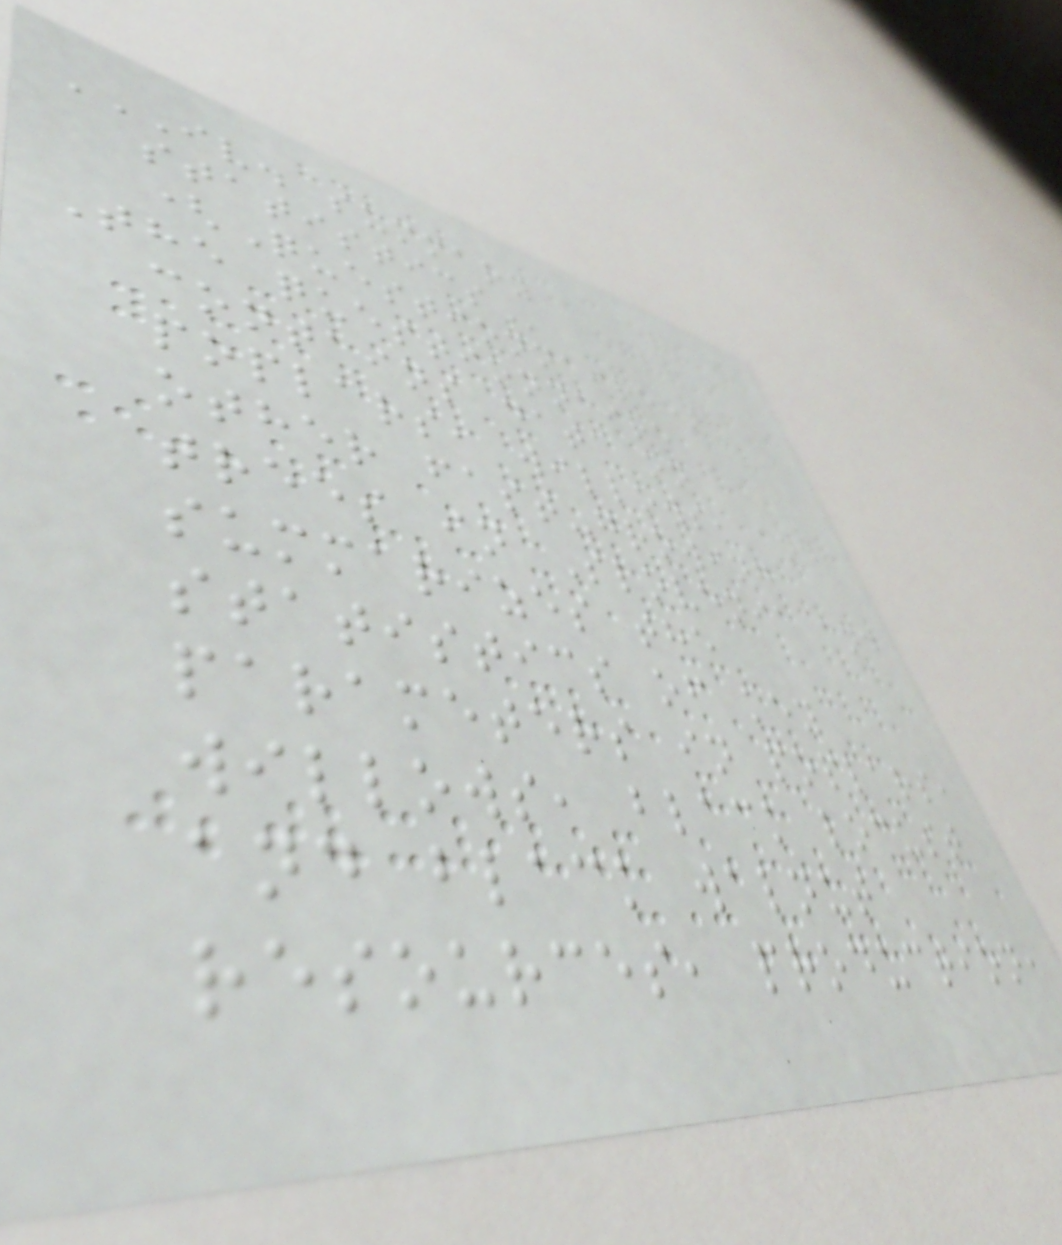IV. SUMMARY
STATISTICS
(Questionnaire)
The questionnaire
contains data on
poplars, willows, and
other fast-growing
trees in Slovenia and
summarizes the
statistics of key
parameters in poplars,
willows, black locust
and black walnut
resources, production,
